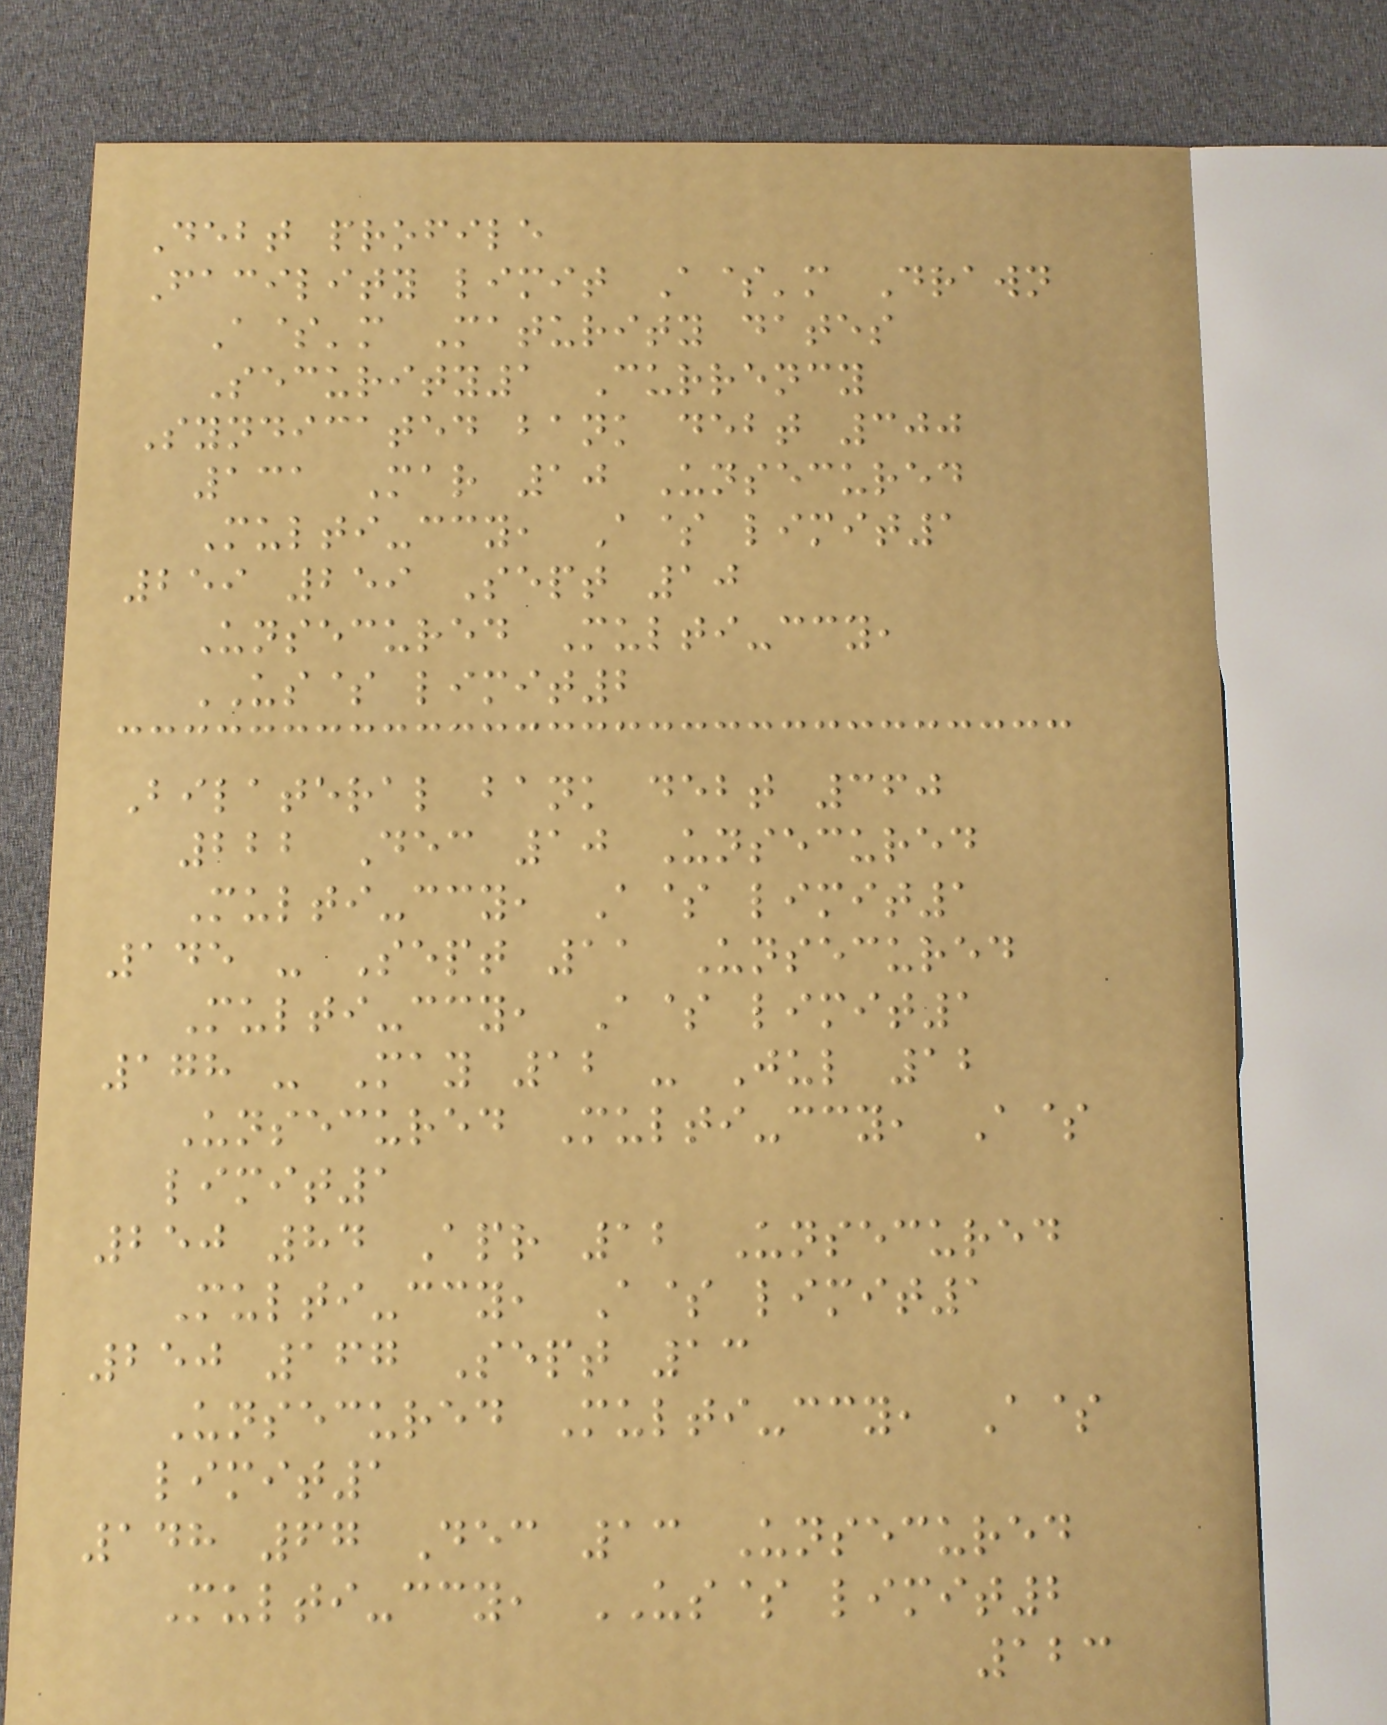Debt profile
Facility limit A$'m Drawn
A$'m Maturity dates
Security1 Currency
Syndicated bank debt 300
131 Mar 10 Unsecured
Multi-ccy, A$ limit1
259 259 Sept 10
Unsecured Multi-ccy,
US$ limit2
Bilateral bank debt 360
222 Dec 10 Unsecured
Multi-ccy, A$ limit1
145 - Sept 11 Unsecured
Multi-ccy, A$ limit1
178 - May 12 - Jul 12
Unsecured Multi-ccy, A$
limit1
250 84 Apr 12 Unsecured
Multi-ccy, A$ limit1
250 167 Sept 13
Unsecured Multi-ccy, A$
limit1
148 67 Dec 13 Unsecured
Multi-ccy, US$ limit2
123
